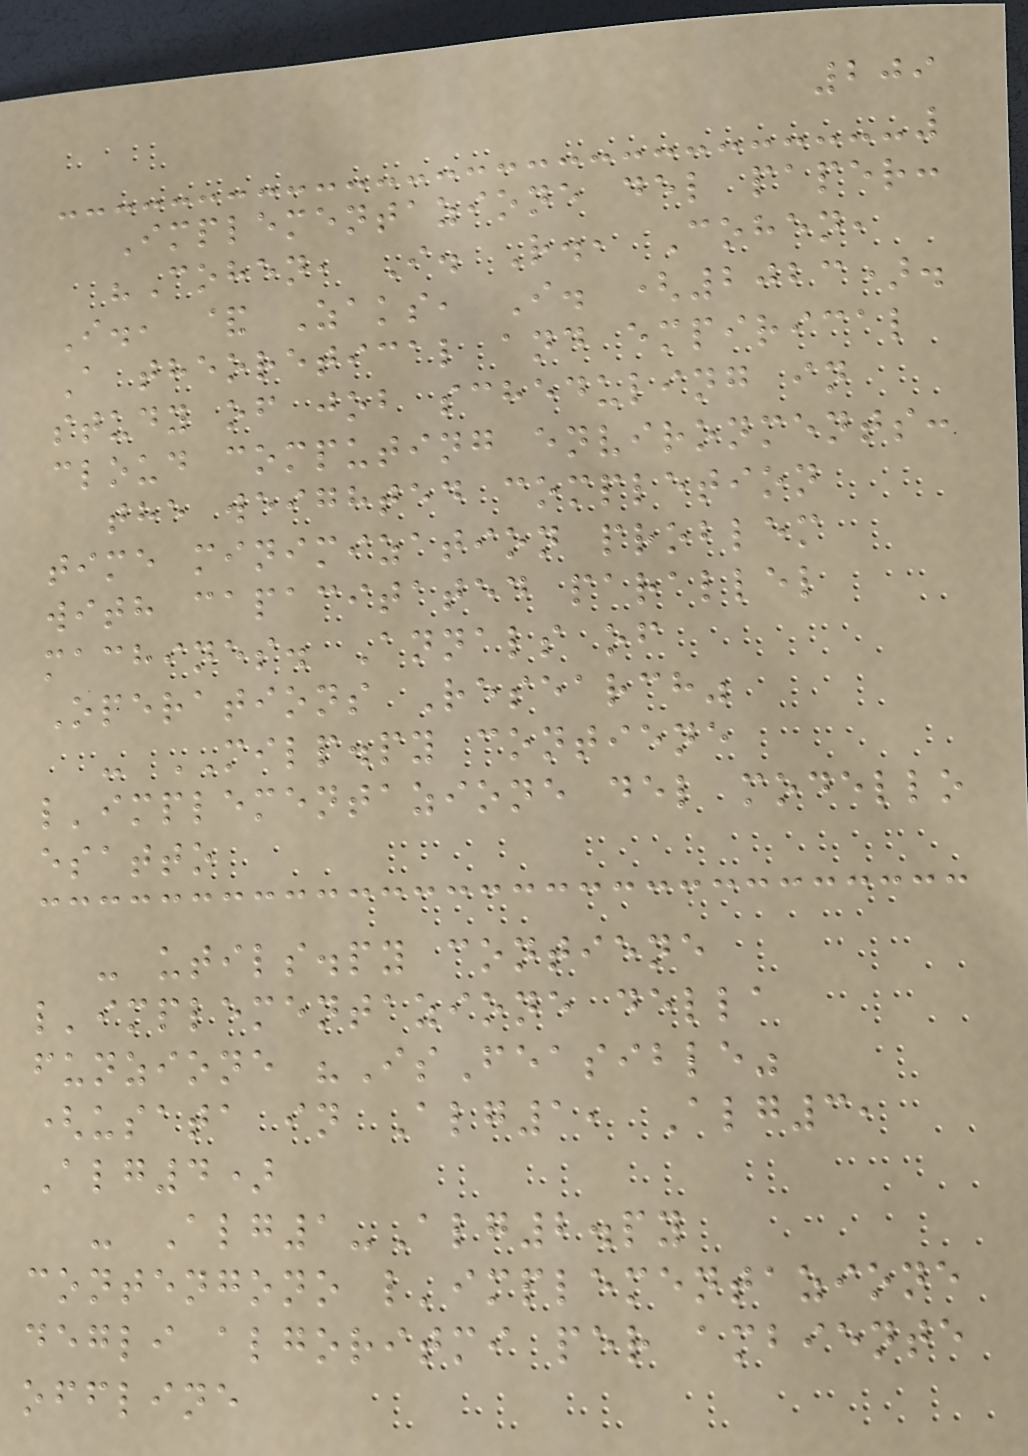209
Implementazione del paper:
"Cohen, I. R., Cohen,
I., & Zaks, I. (2023).
A theoretical and empirical
study of job scheduling in
cloud computing environments:
the weighted completion
time minimization problem
with capacitated parallel
machines. Annals of
Operations Research"
- MILP.py contiene
l'implementazione del modello
esatto
- utils.py contiene
l'implementazione della
funzione "IsFeasible"
(usata in Alg1, Alg3,
Alg4)
- Alg1-Alg2.py
contengono l'implementazione
degli algoritmi per ambiente
offline
